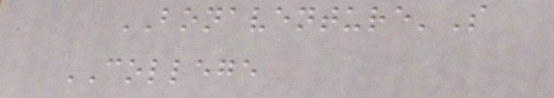BONAVENTURE'S
COLLEGE
